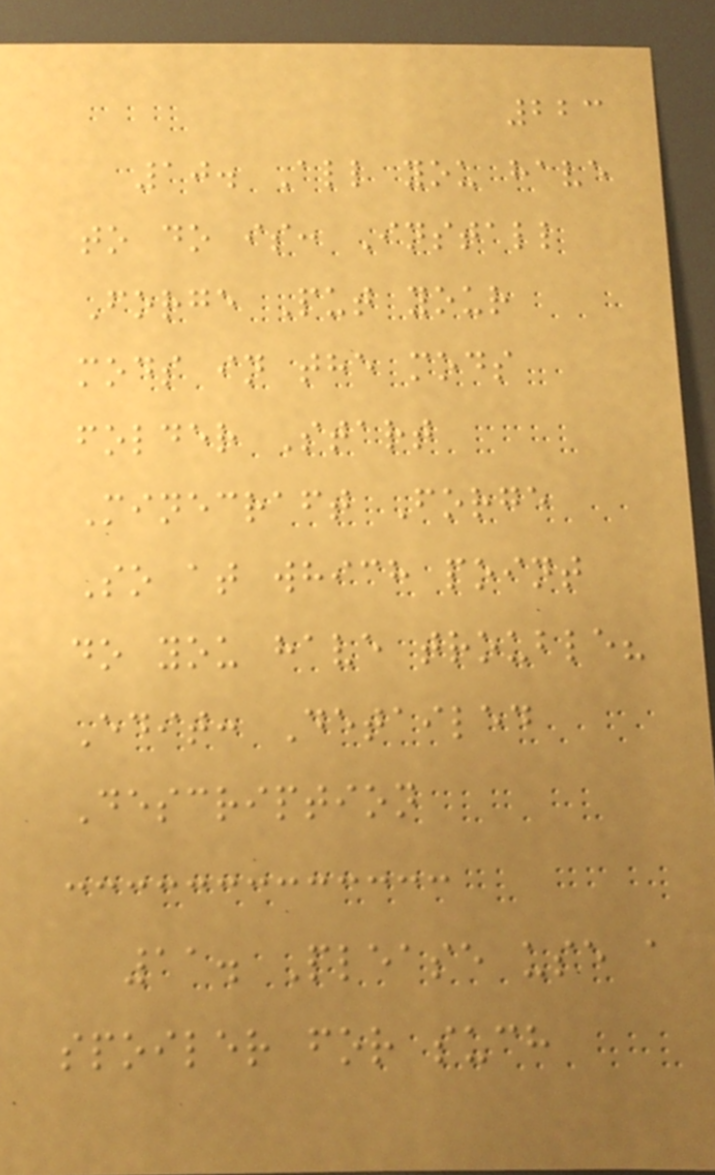223
10. All you have
to do is: Install
Forge Put your
mods in the mods
folder Start
Minecraft Forge
So at which point
do you have trouble?
Edit: Detailed
Description
11. Please use a
spoiler for such
